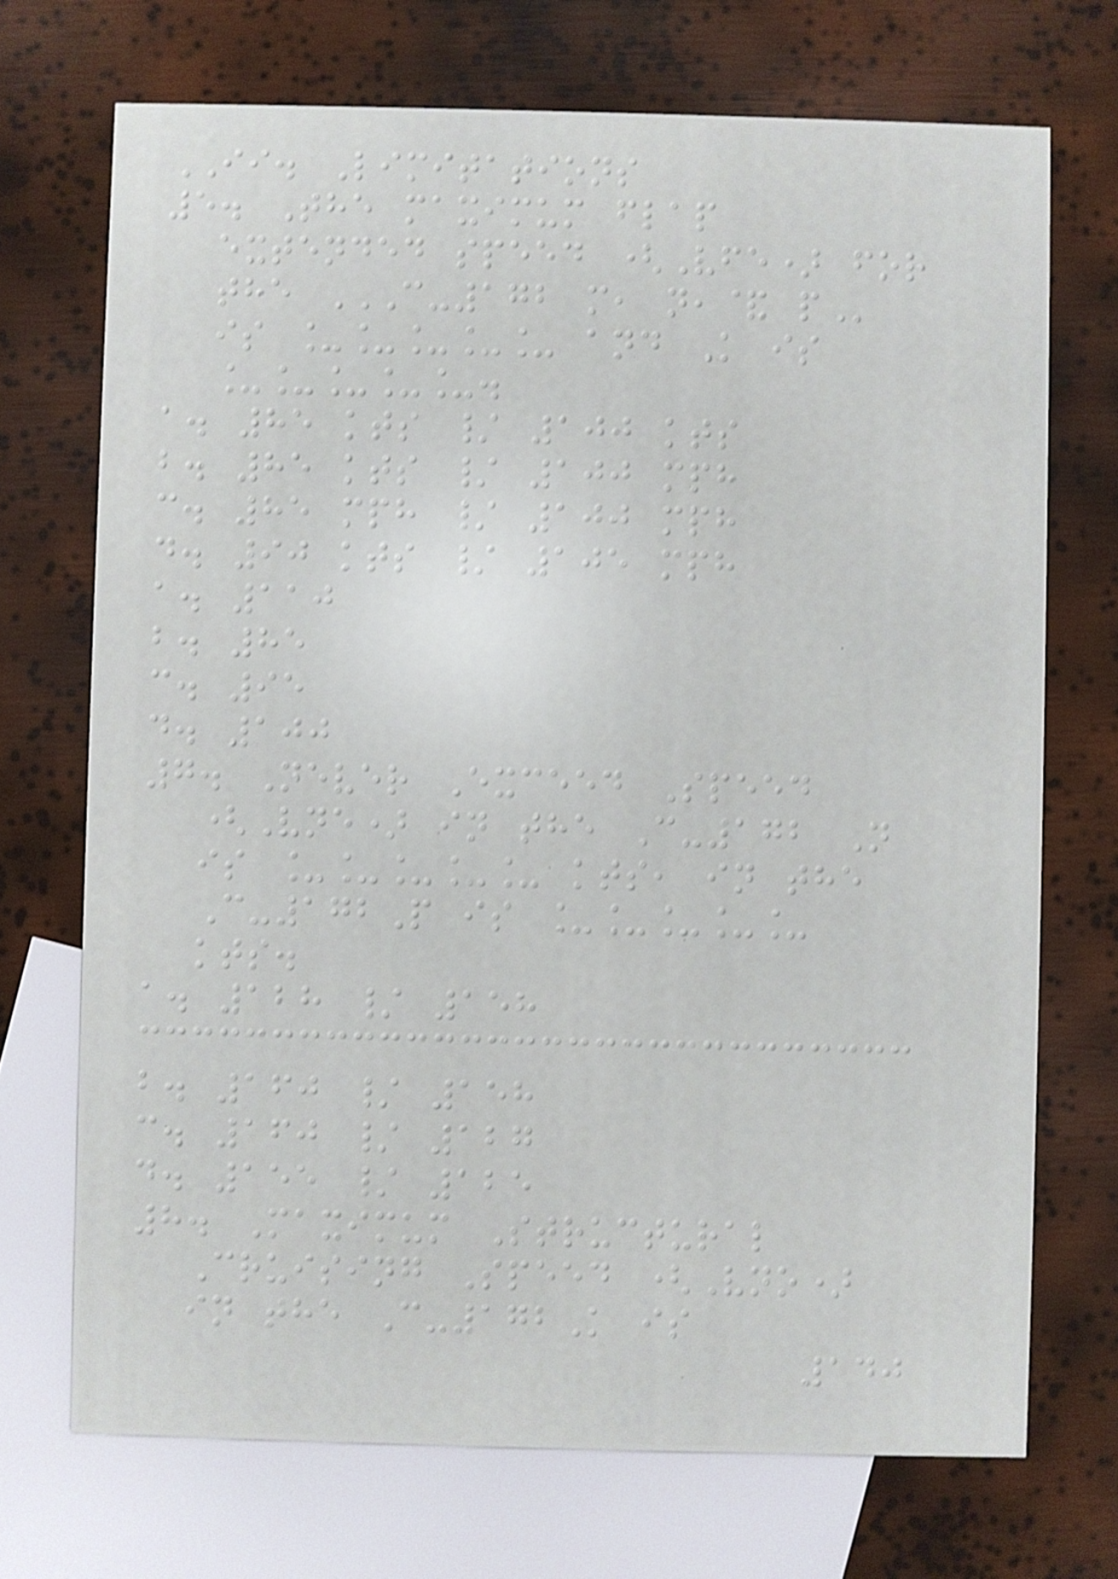II. Limitations
5. The maximum flap
extended speed (Vfe) for
the C-172 M, N,& P
is _____ and K is
_____.
a. 85 kts / 100 kts
b. 85 kts / 100 mph
c. 85 mph / 100 mph
d. 90 kts / 105 mph
a. 110
b. 85
c. 95
d. 100
7. Never Exceed Speed
(Vne) in the C-172 N
is _____ kts, in the
C-172P is _____
kts.
a. 128 / 158
b. 160 / 158
c. 160 / 127
d. 155 / 125
8. Maximum Structural
Cruising Speed (Vno)
in the C-172K is
140
